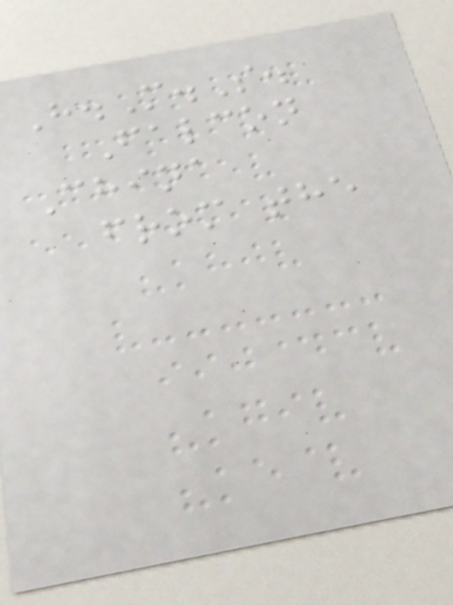H.M.S.
Falcon
China
from the
